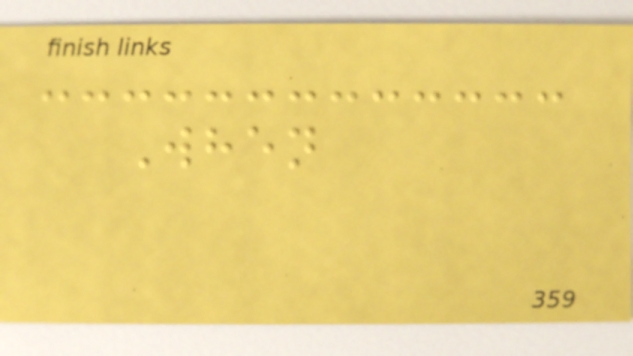When
